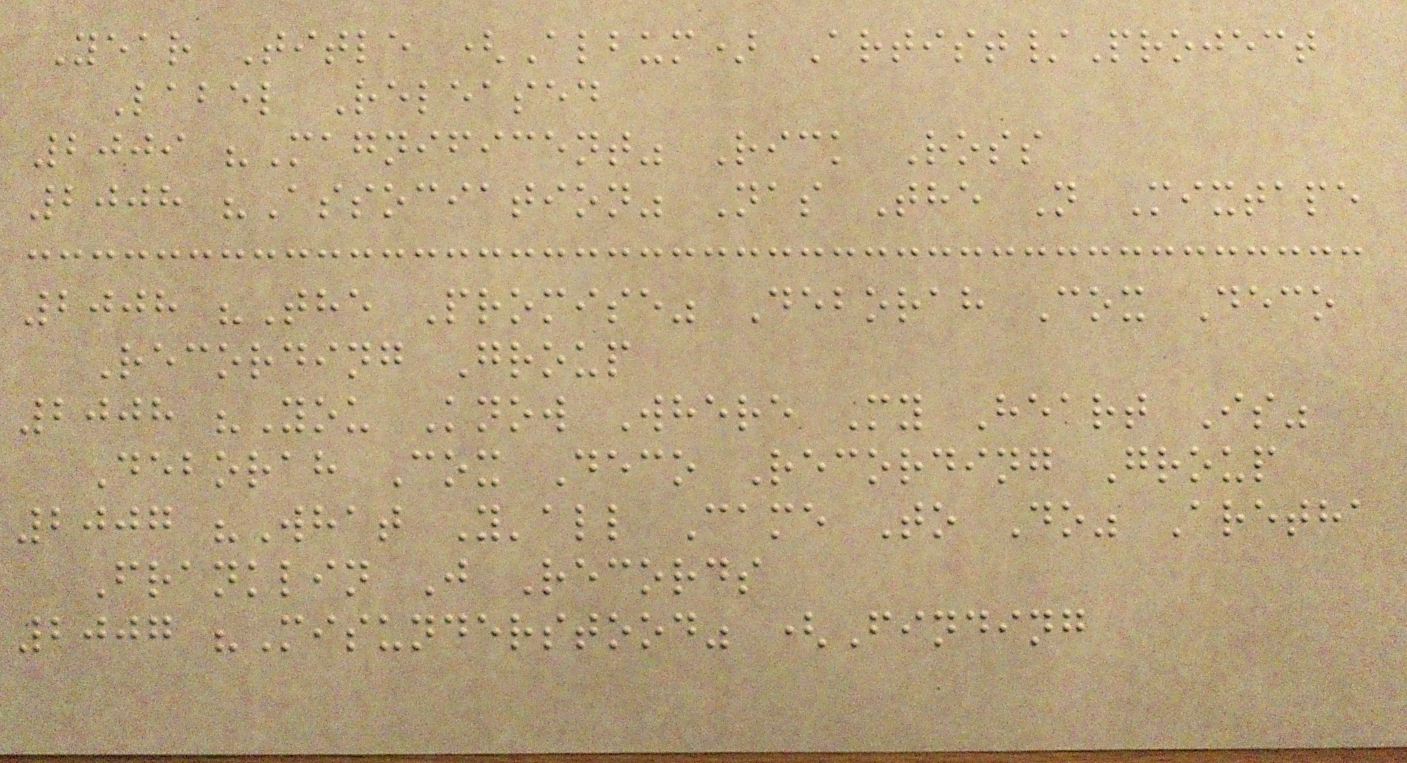Year Title (Album) Artist/Project
Label Released
2009 "Magnificent" Rick Ross
2008 "Association" Nas The N Mixtape
2008 "The Promise" Deborah Cox Deco
Recording Group
2008 "You Know Where My Heart Is"
Deborah Cox Deco Recording Group
2007 "What Y'all Came To Do" Aretha
Franklin J Records
2007 "Misunderstood" (Finding
